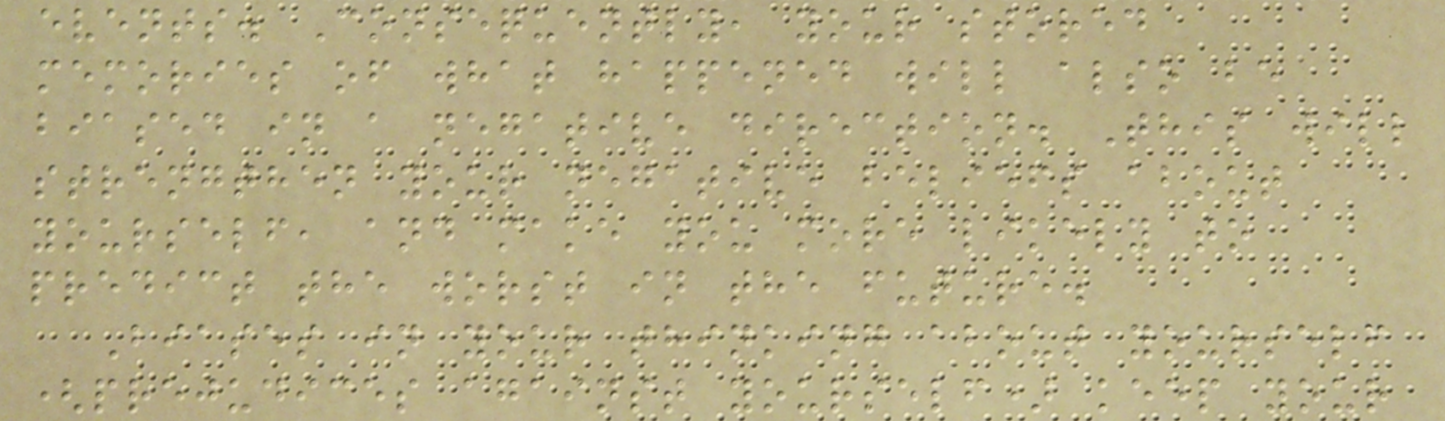events. Consequently, your stored
memories of what happened will also be
biased in a negative direction. This will
strengthen your negative beliefs about
yourself, and make you more likely to
predict the worst in the future.
Biases in your thinking about yourself
(prejudices against yourself) keep your
